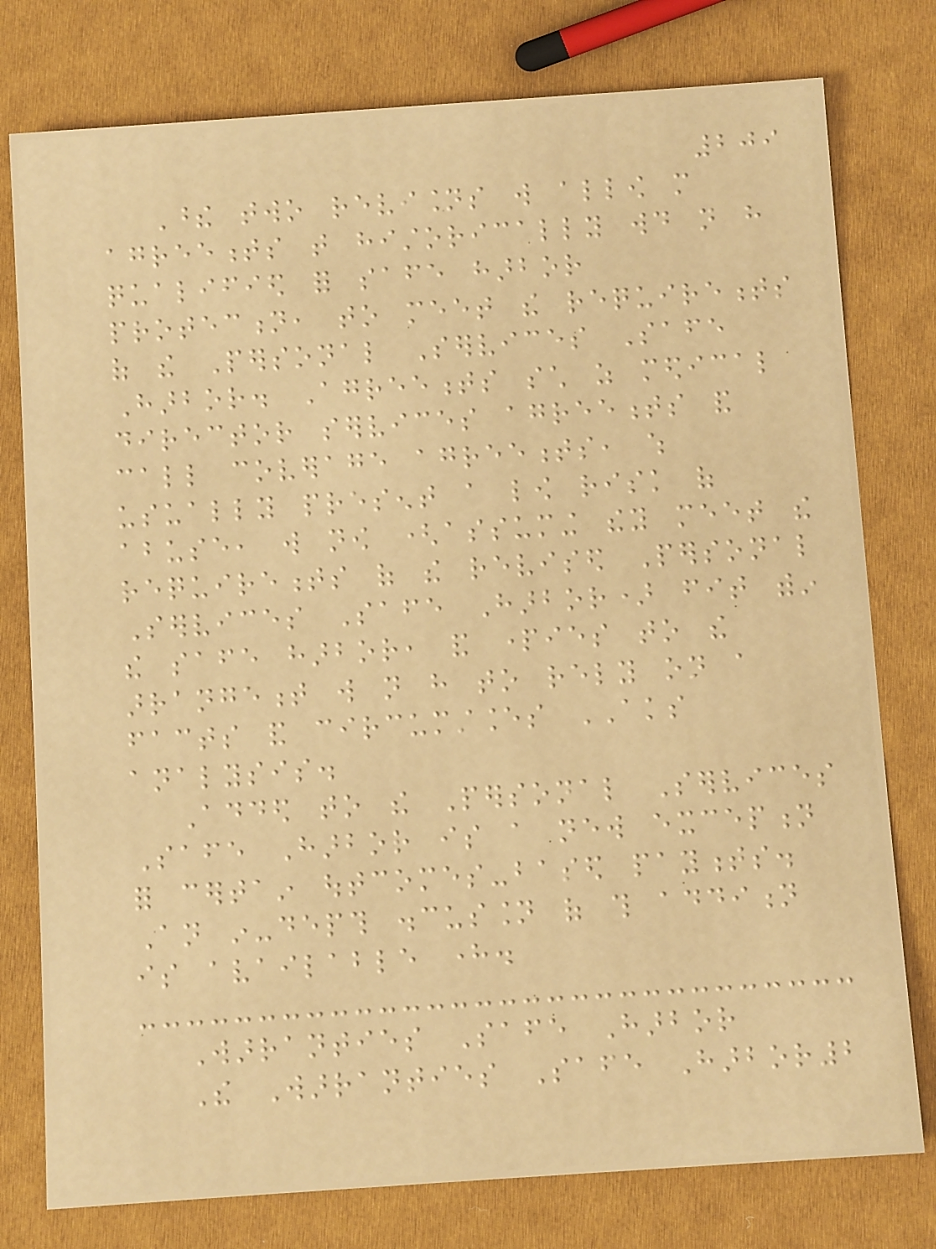209
These two revisions will allow more
agreements that historically would not have
qualified for safe harbor
protection, to meet the requirements
of the Personal Services Safe
Harbor. Agreements such as medical
director services agreements and
call coverage agreements, which
usually present a low risk of
abuse, will now (assuming they meet the
requirements of the revised Personal
Services Safe Harbor) fit within
the safe harbor, and parties to the
arrangement will not have to rely on a
facts and circumstances AKS
analysis.
Added to the Personal Services
Safe Harbor is a new exception
for certain outcomes-based payments.
An in-depth discussion of this addition
is available here.
Warranties Safe Harbor
The Warranties Safe Harbor2
